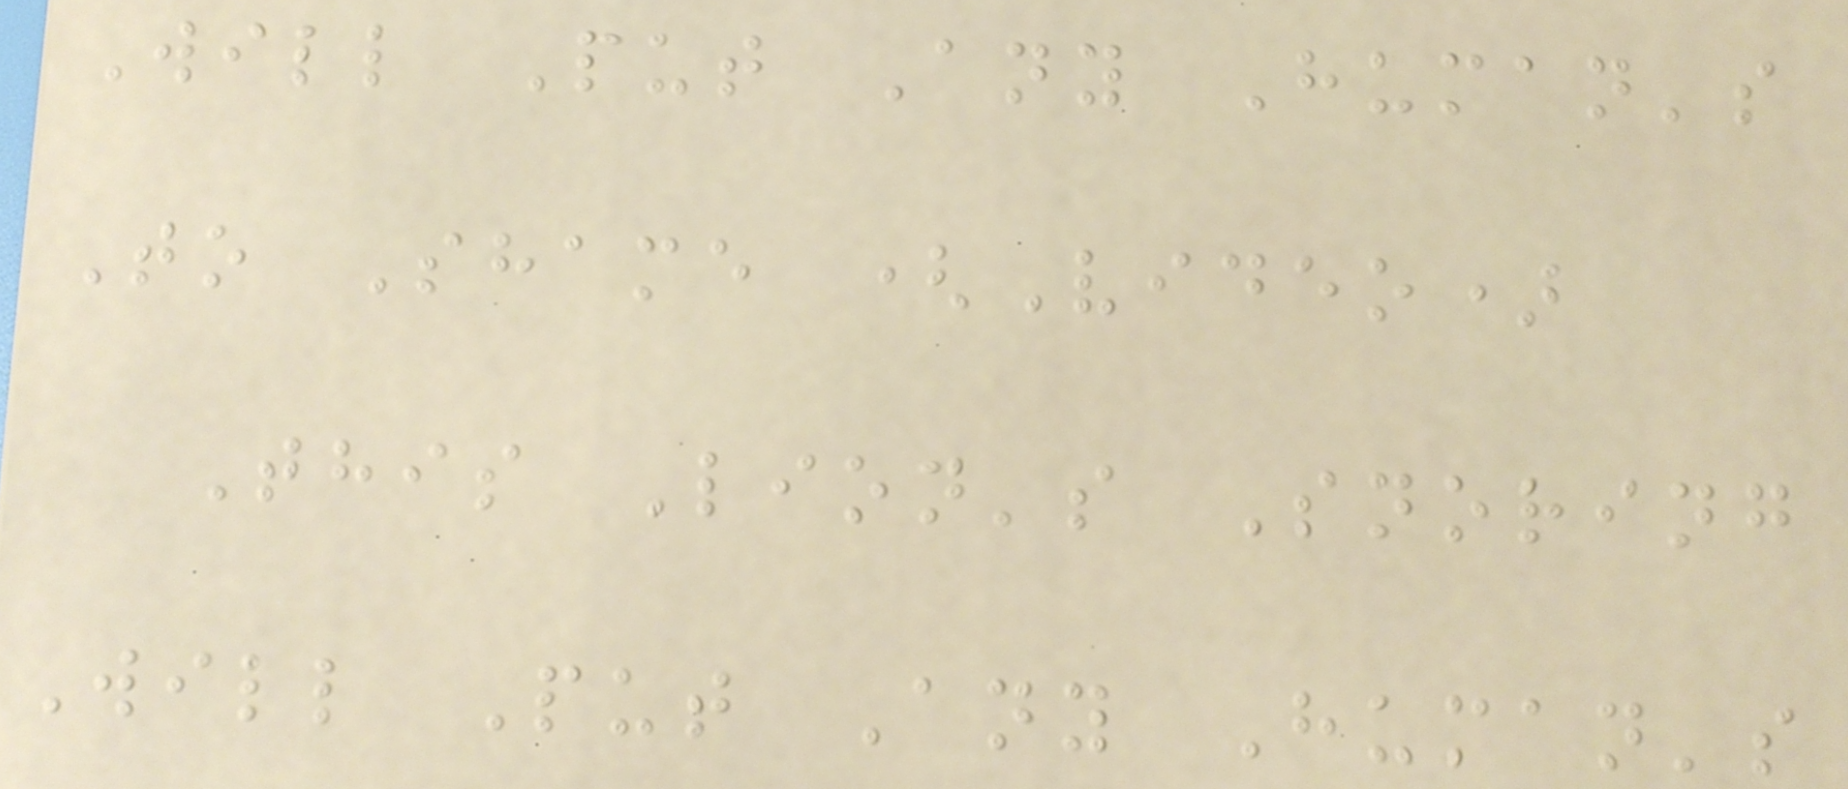Will Put Any Human's
To Shame (Video)
This Lion's Snoring
Will Put Any Human's
